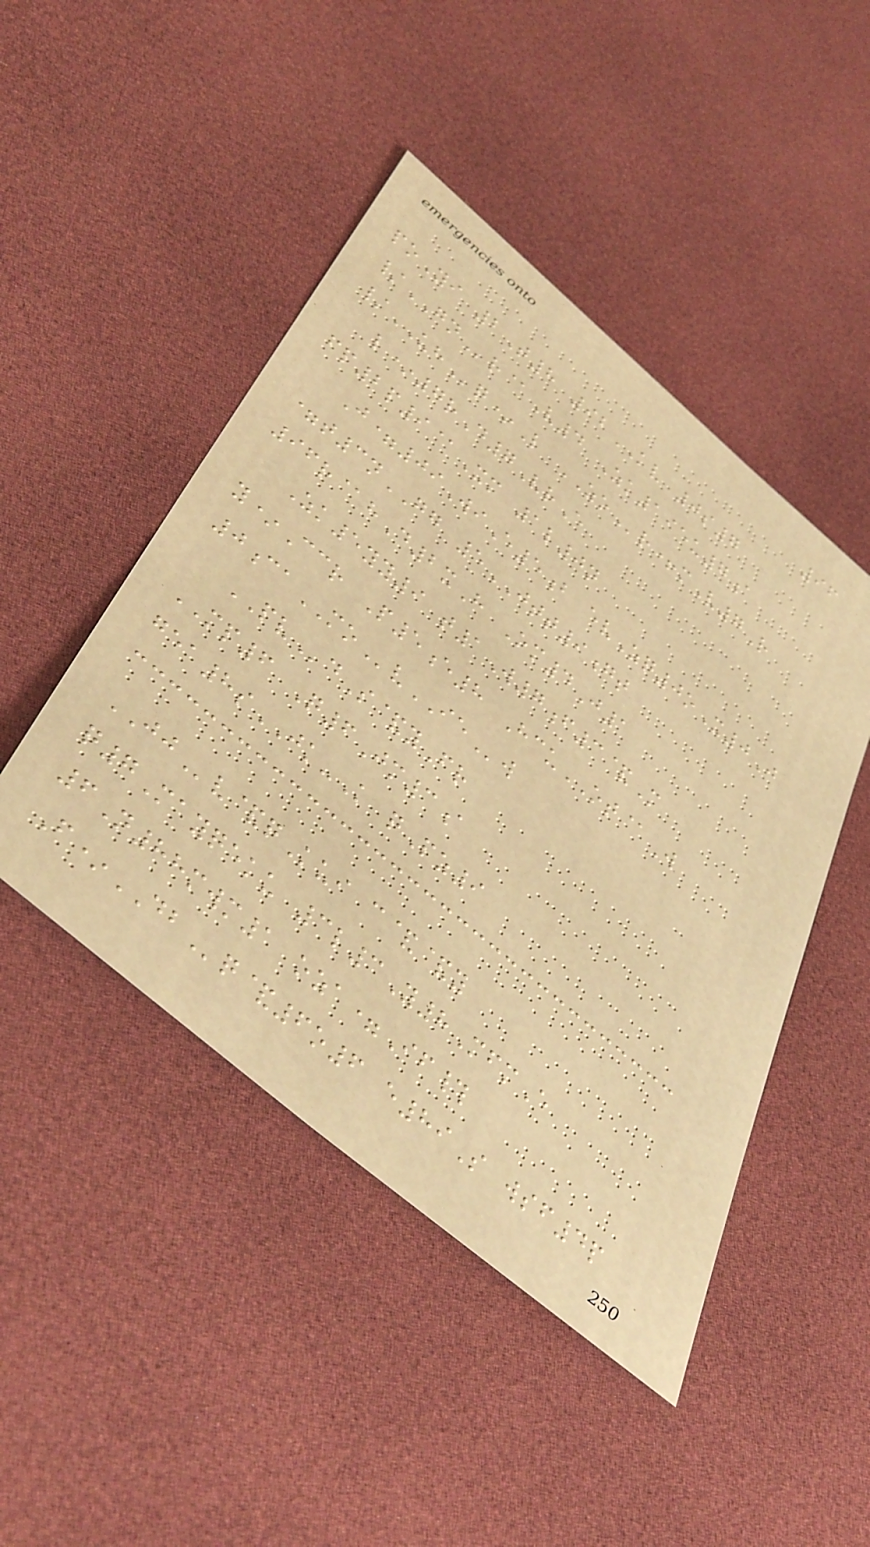96
poYi 2T8 92KV 0s7
/GNr@V4 Zk195u7a
/UHq*L ZOr+mV7R
l*7rD7VrE
fp2p9@Xm 1l0n
J=09WiE5b evZq0oX0J
=t3nGG 5JTT9gt
96r@hD2xH Om4J1
Zk5yy9 t1W7f3&M
y*Ccr P5e8 HcuOT@W
0caMOvIEw
PVdS&yFr
MP6 Q6Jm3a
gea8sJK-K qPz9
JJv&qKui c&&y
q7Mayqeku 3l3Y8MfmE
6N88mwm1 oza=If#
F*DBq&6o6 e89S wsf4p
